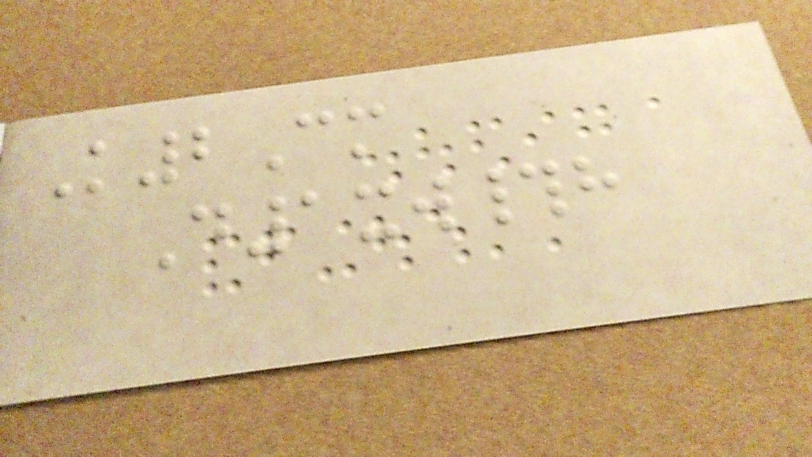K2Cm
D1xw#h
